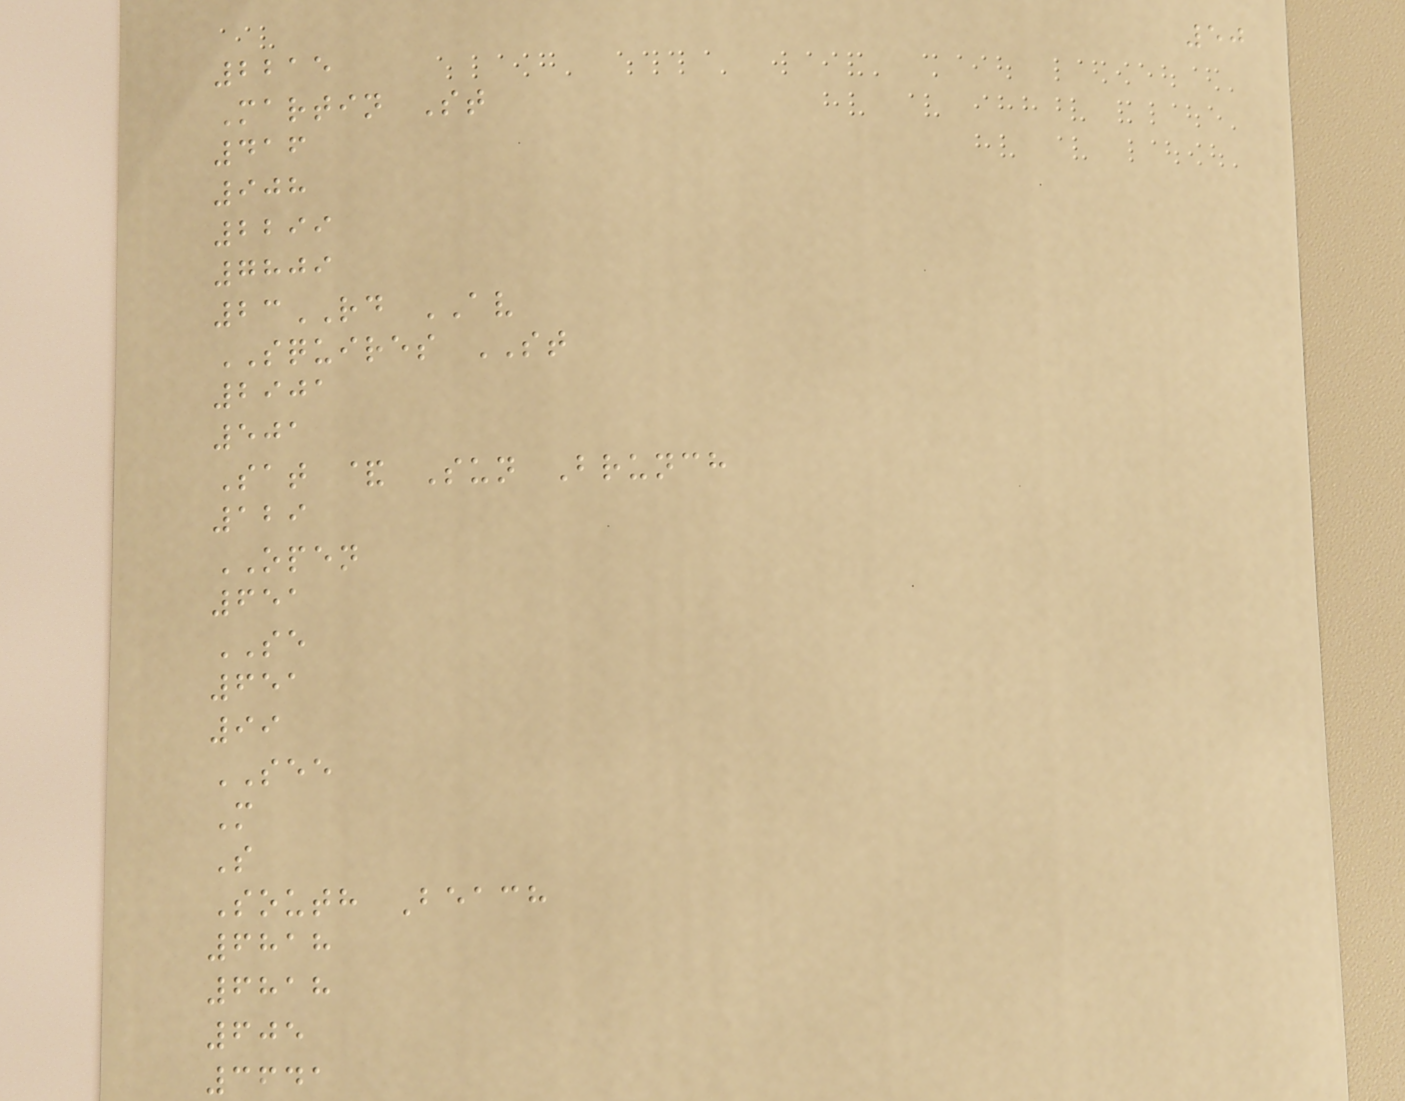50
2215
Martin St
416
908
2299
7809
23RD AV
SQUIRES ST
2901
501
Sat & Sun Brunch
129
OPEN
651
SE
651
99
SEE
M
S
South Beach
6818
6818
605
3641
